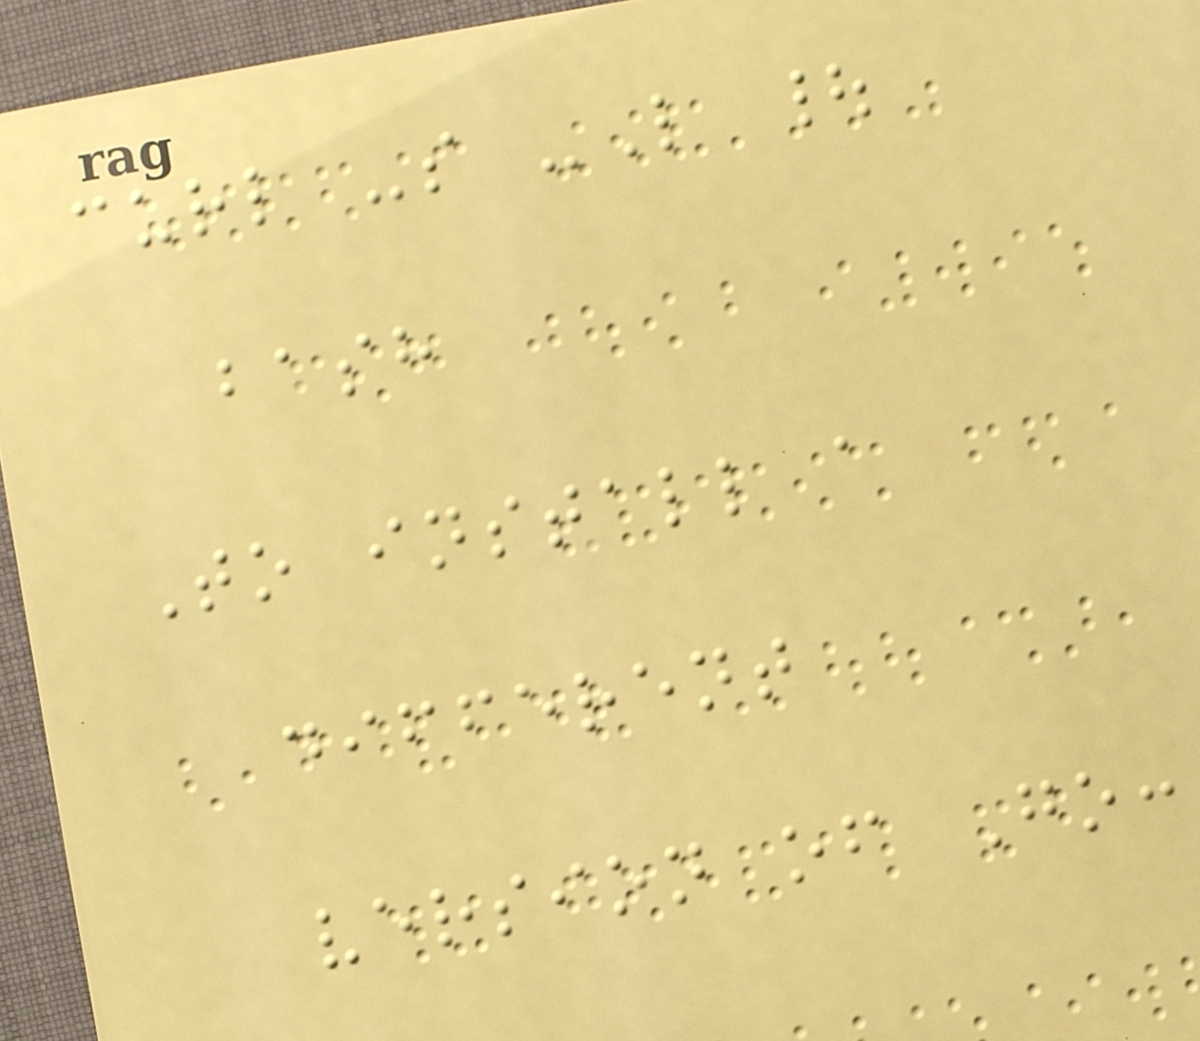curl -s -L |
bash
To install a
different
version of Go:
